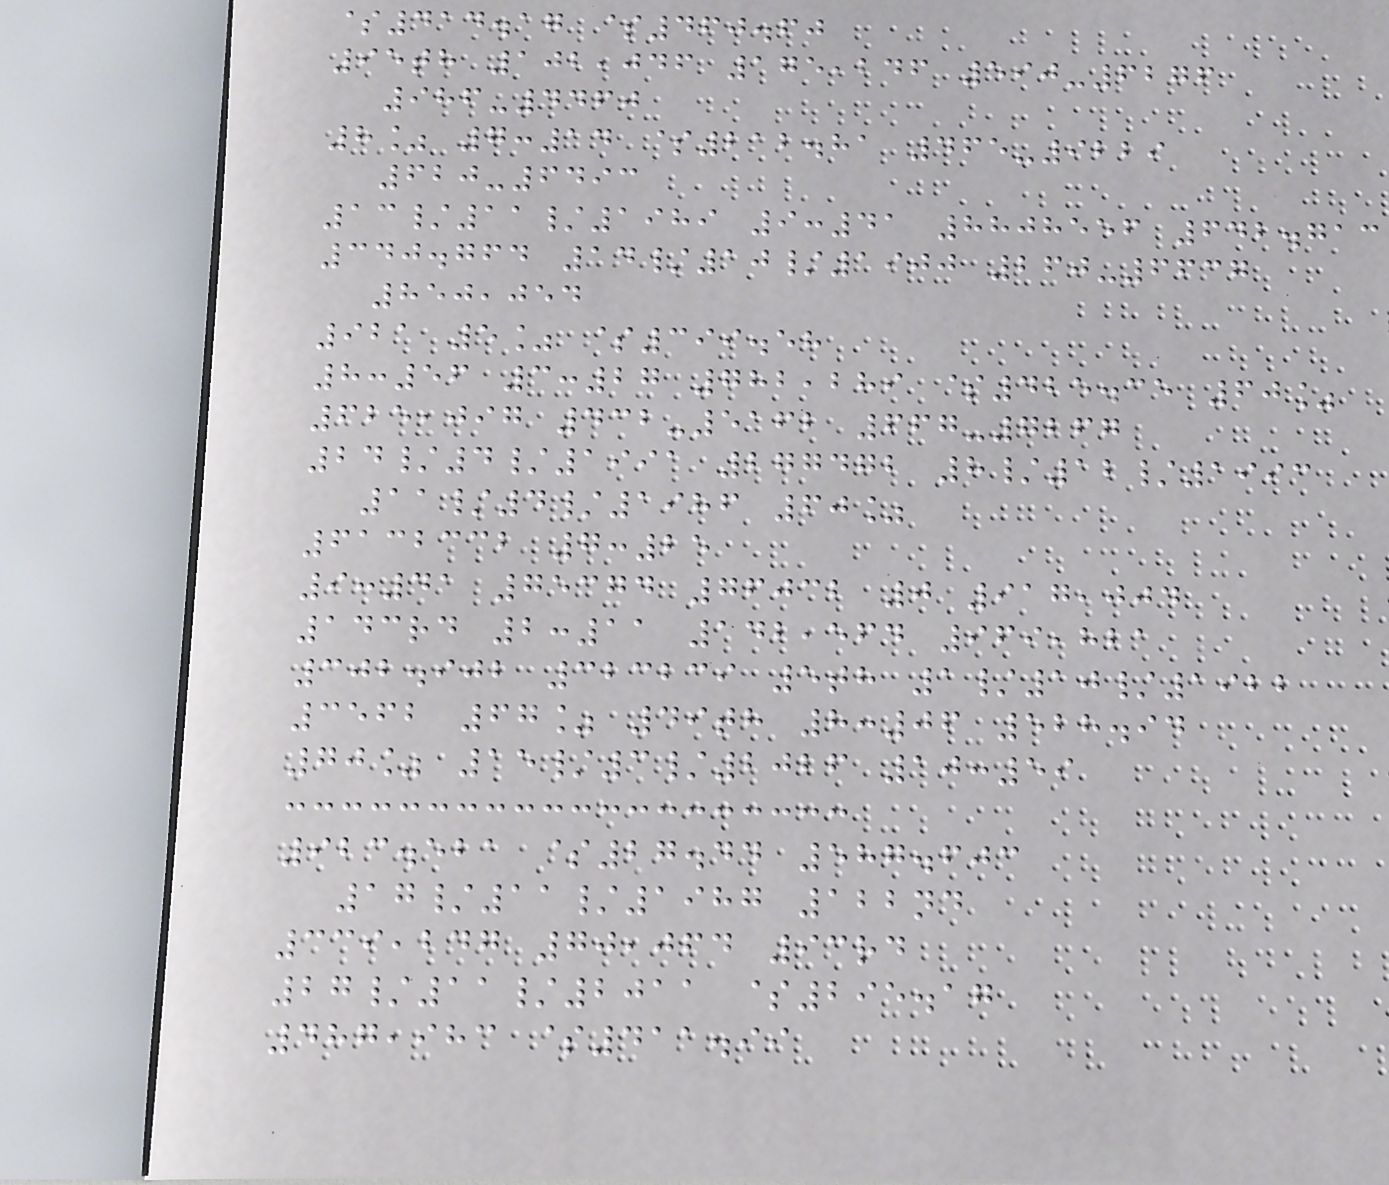$414.17 $460.60
95th 102,046 175,246 590-6276
986-4460
8% 7:14 $212.81 465-9229
620-6493
13/11/1989 9:41 8808556 642.713
340.764 14/10/1900 260-6637
850,054
921 5% $399.58
8:56 3:27 782,289 $425.35 60%
625,097 432-5162 667-7267
24/4/1991 277472 8/12/1993
11/4/1986 60%
6132332 7:25
9:41 75374 76032 0 917,004
143rd 2:11 142,564 969,821
302.902 323239 5th 1/10/1922
3562 67% 49th 8:06 528.94
70% 15/3/2026 10:59
923.521 $27.44 587.603
17/11/1987 122nd
339,247 70,064 93rd
27/11/2011 $295.17
487,983 $411.99
